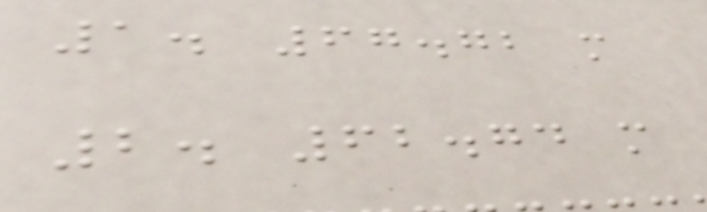1. 67.72 m
2. 62.74 m
